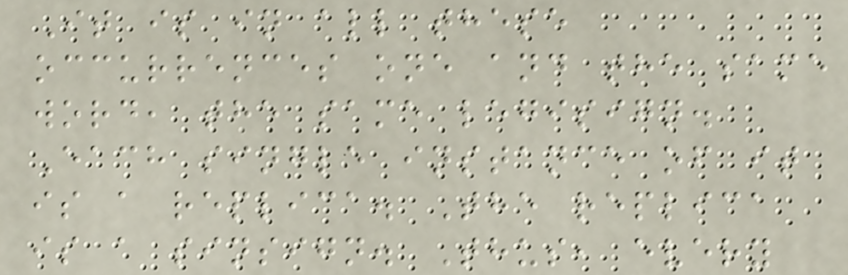It is in all these
occurrences one and the same
word, the same legisign.
Each single instance of it
is a replica. The replica
is a sinsign. Thus, every
